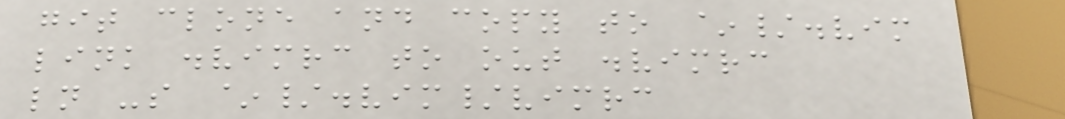git clone and copy to ~/.vim
link .vimrc to out .vimrc
ln -s ~/.vim/vimrc
